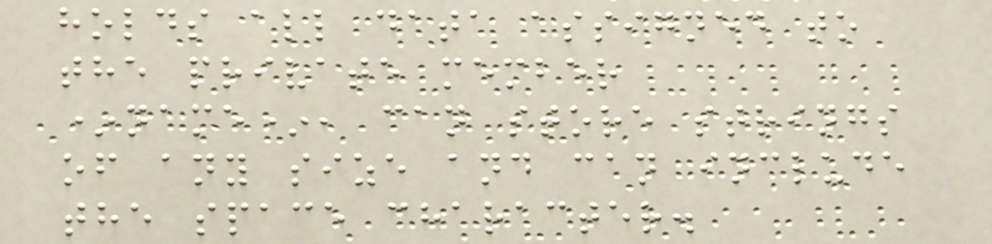holds all data assigned to
the private member
*name*, can store strings
of any size and can include
the space character.
